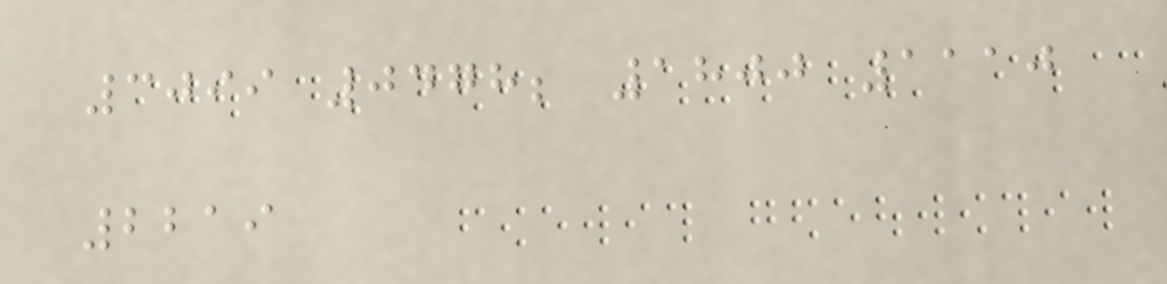3099 0478; 1800 1110
2219
